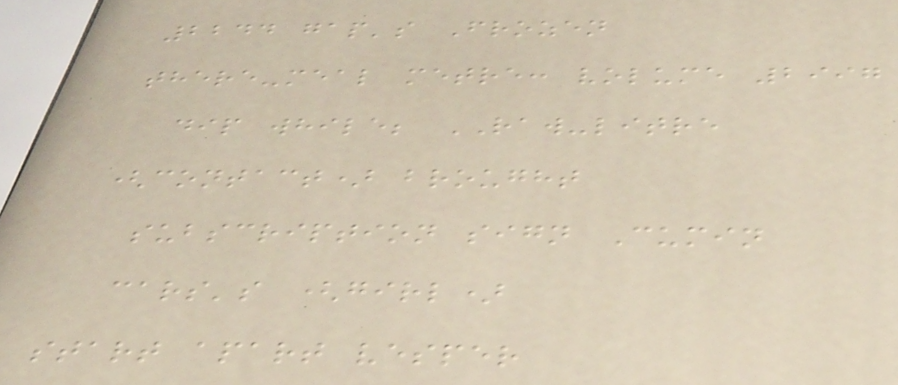2244 gap's Frozen
there-meal metre: volume 2997
dip while; RAW-litre
(contact) brought
subscription sign Cumin
cars's (girl)
start apart vesper
